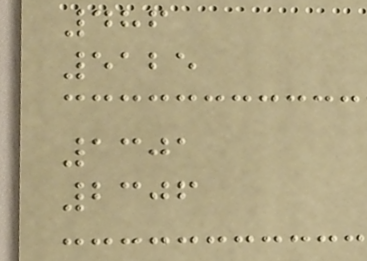486
5125
1301
2306
